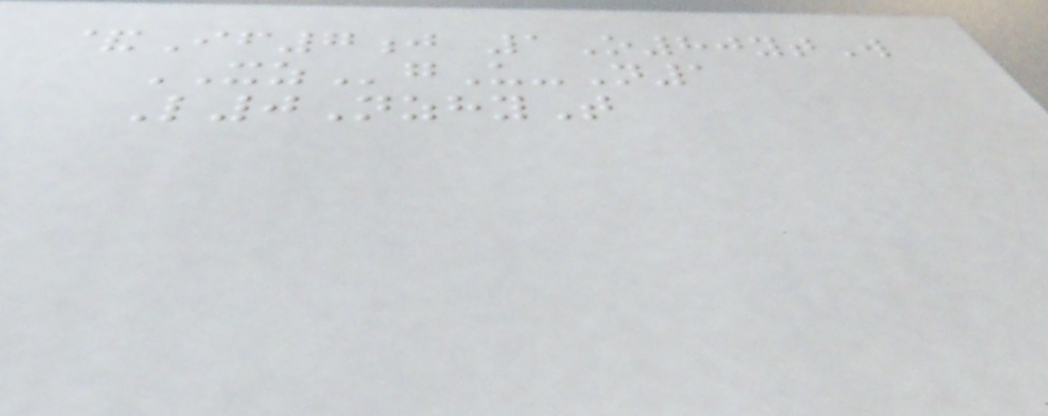&If7j 1O80ytW
XZgU-N1
L0NzhyT
